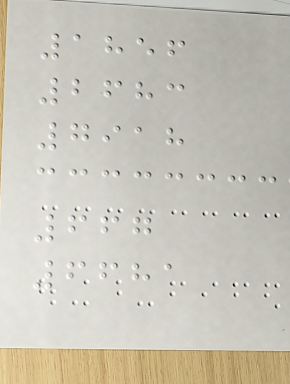1856
2683
7918
667
6681
